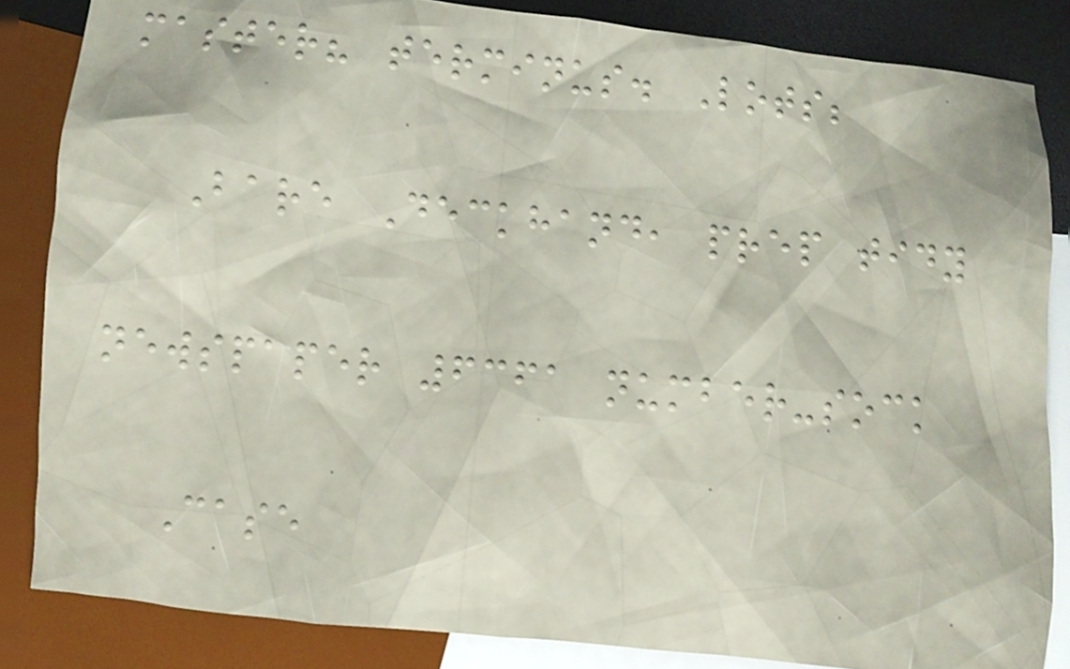master? terminus. Lots;
Bare Deckhand, prep tidy
newspaper 6361 number-sock
Case
